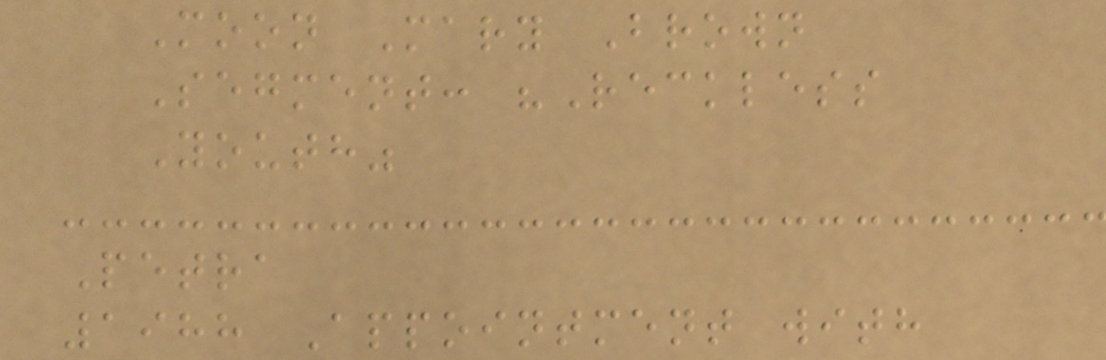Moon Mary Brown
Segment: "Reckless
Youth"
Petra
1988 Appointment with
